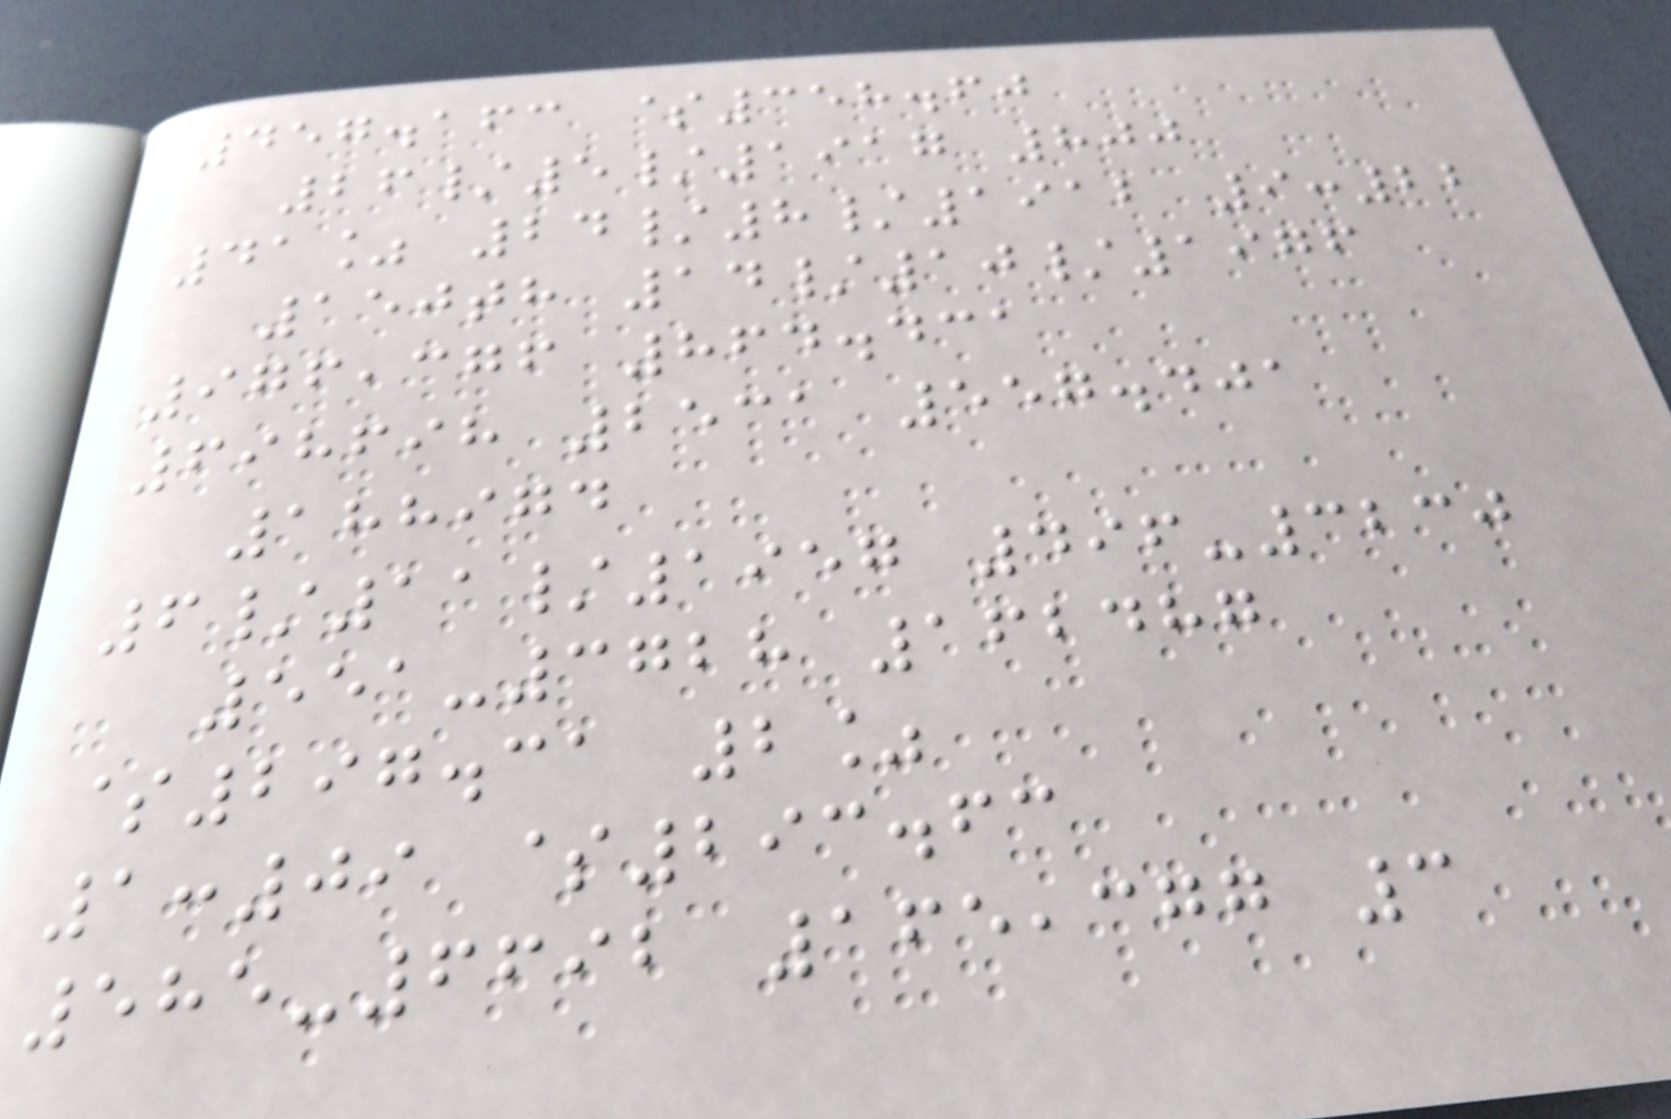457.163 $358.60
26/5/1917 800
41% 24/8/1912 9:22
150th 14/10/1976
976,376 864.431
698698 2531 557.401
188974
6/11/1957 496-3230
551-3728 162487
$297.31 2%
1:09 $293.63
585-6692 165,377 3
